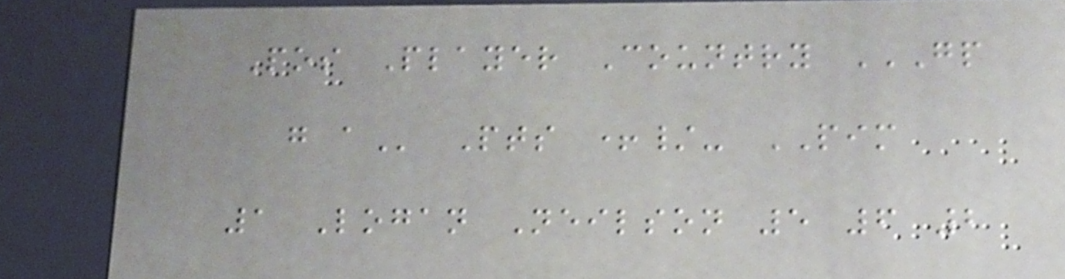Pos Player Country GP
G A Pts +/- PIM
1 Logan Neilson 5 6 2
